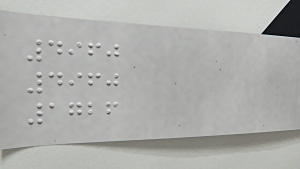4960
4960
1726
